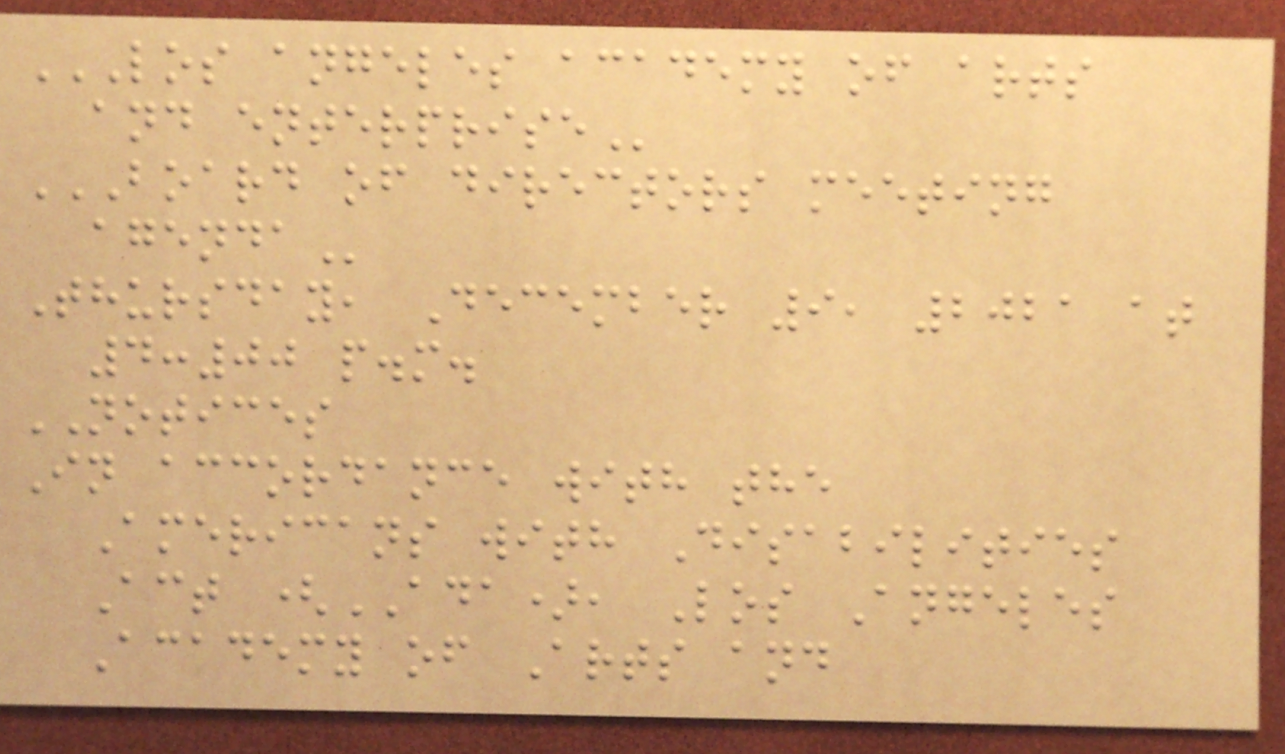LOS ANGELES ACADEMY OF ARTS
AND ENTERPRISE
BOARD OF DIRECTORS MEETING
AGENDA
Thursday, December 9, 2021 at
4:00 p.m.
NOTICES
In accordance with the
Americans with Disabilities
Act (ADA), Los Angeles
Academy of Arts and
